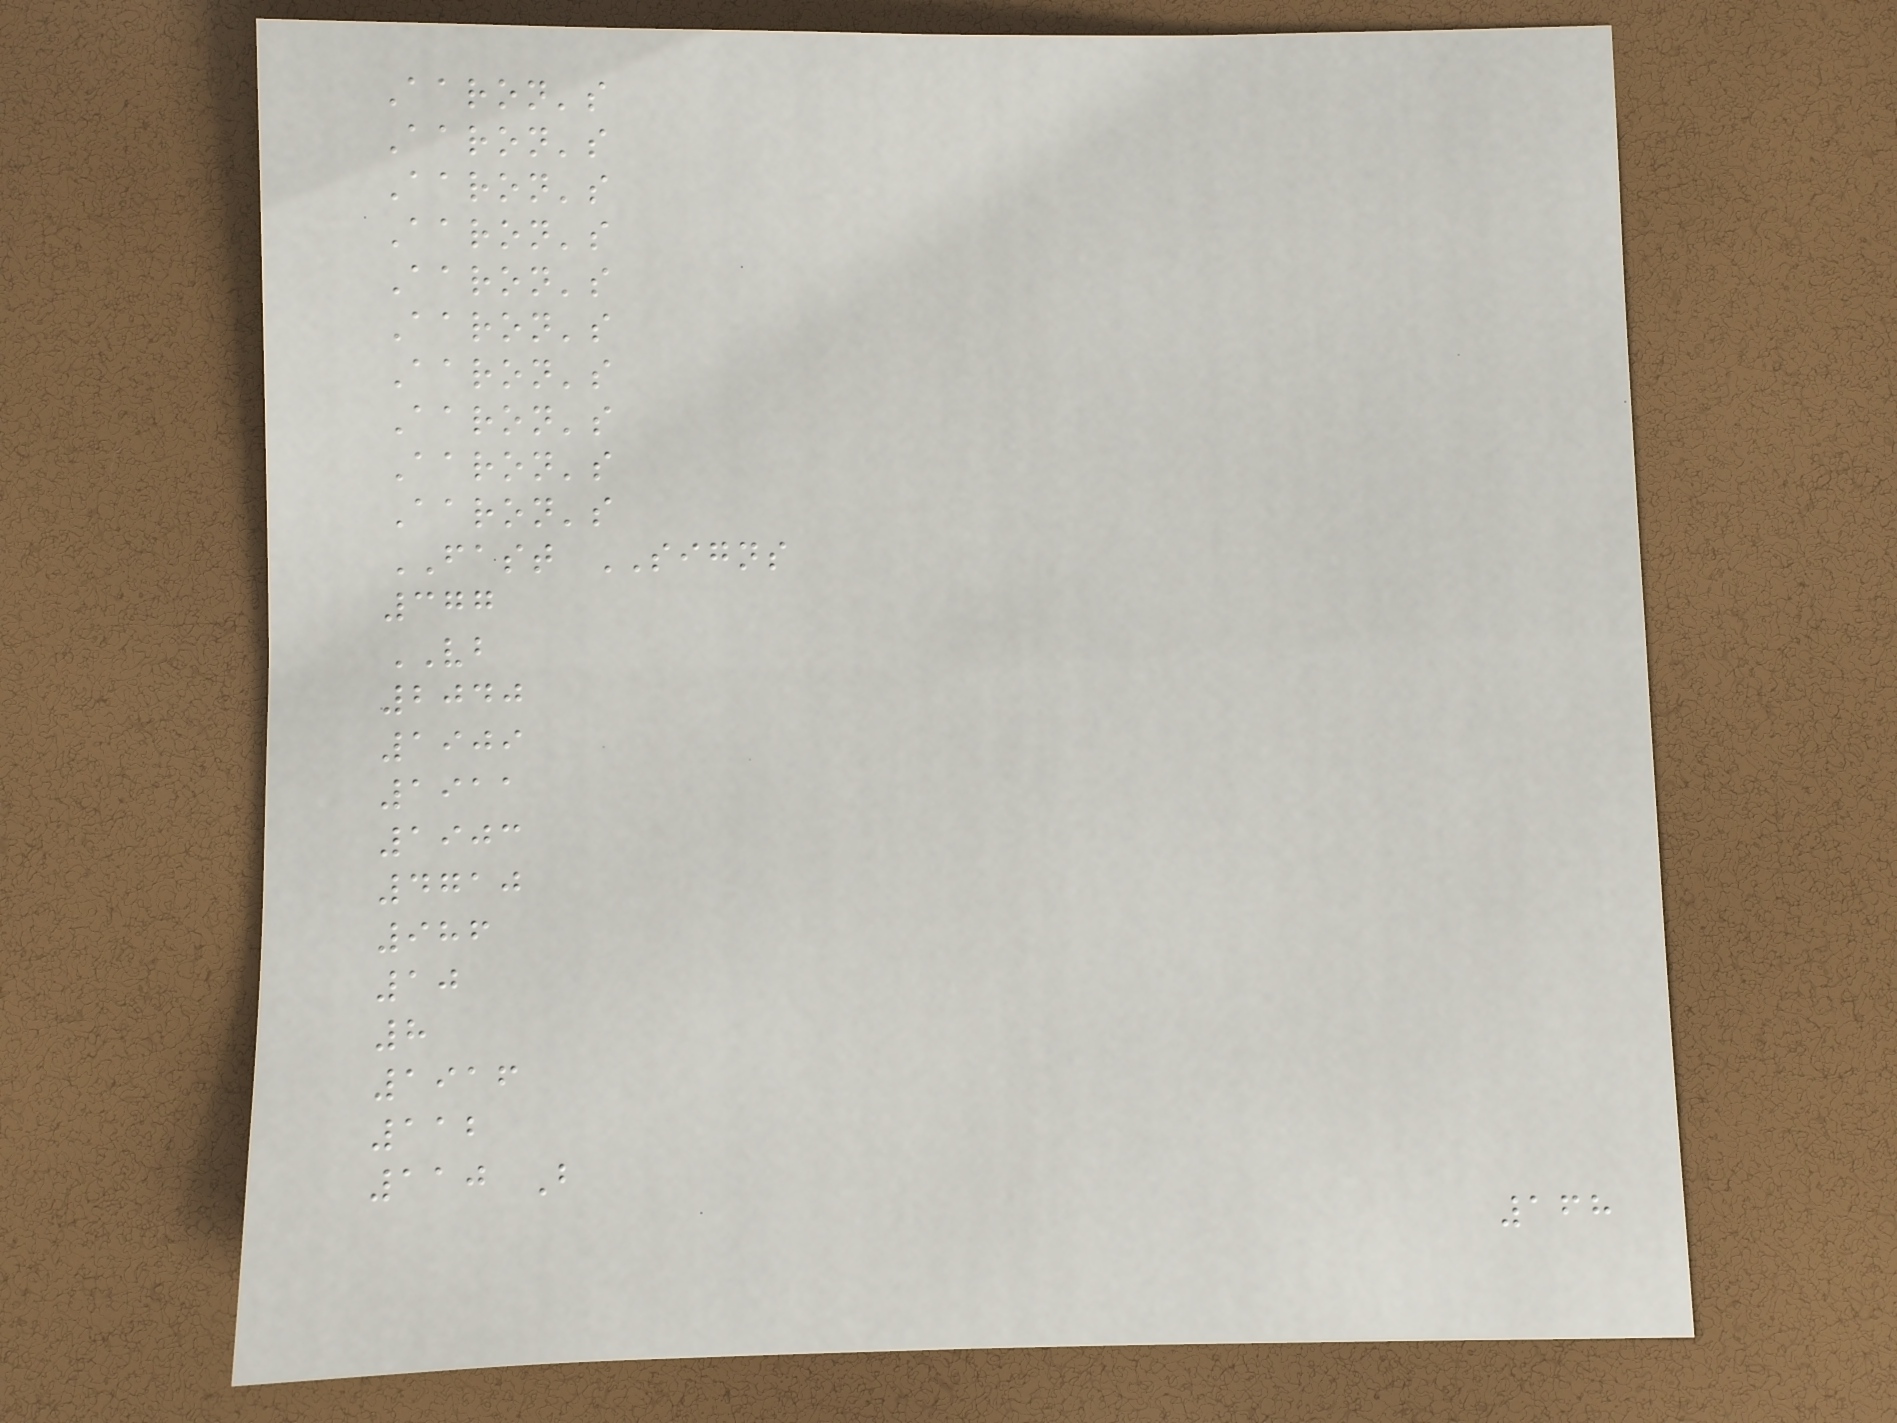Aaron's
Aaron's
Aaron's
Aaron's
Aaron's
Aaron's
Aaron's
Aaron's
Aaron's
Aaron's
FAST SIGNS
377
VB
2040
1909
1911
1903
4710
986
10
8
1916
112
110 B
168
